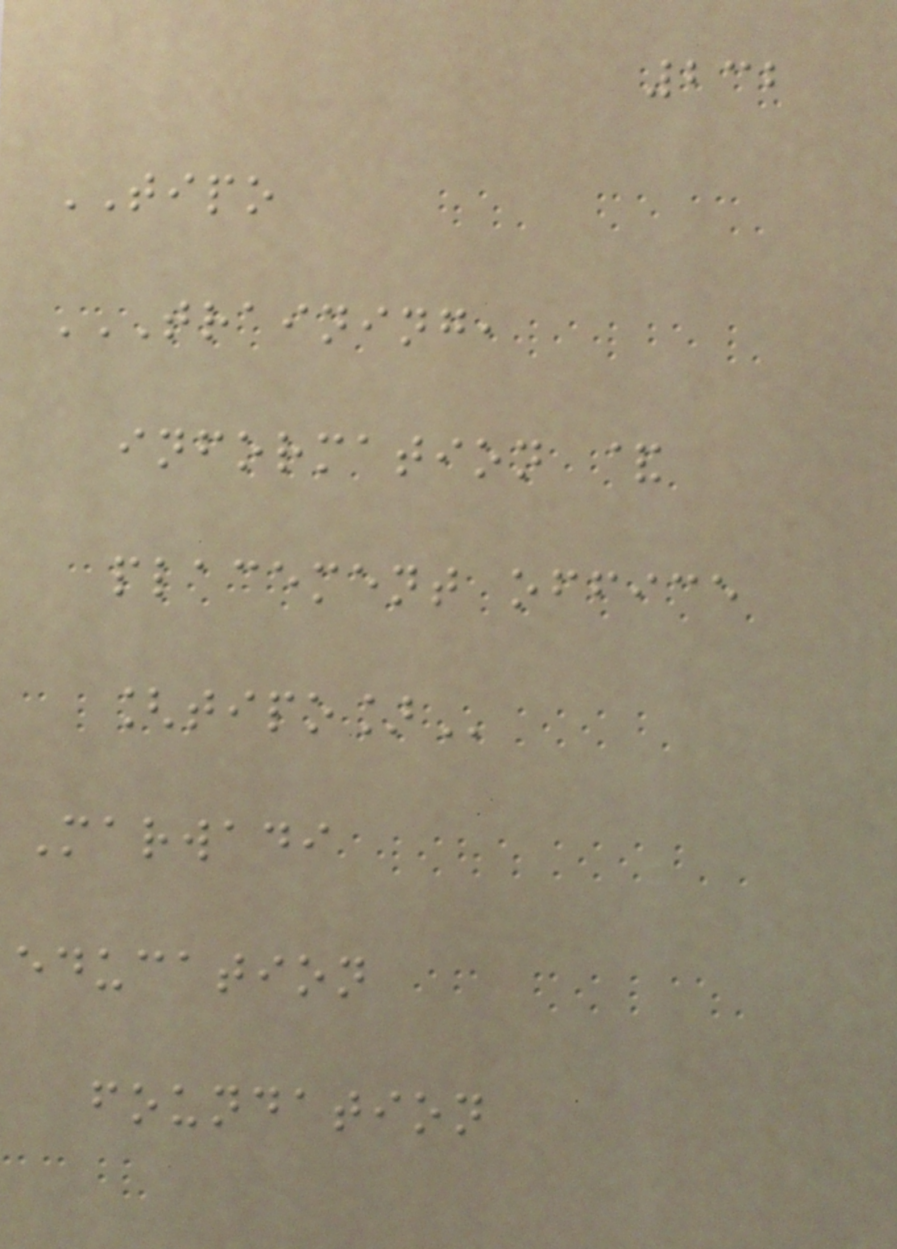232
TIPO
TRAINING,
INFORMATION &
PLACEMENT OFFICE
[TIPO]
Marwadi
education
foundation
